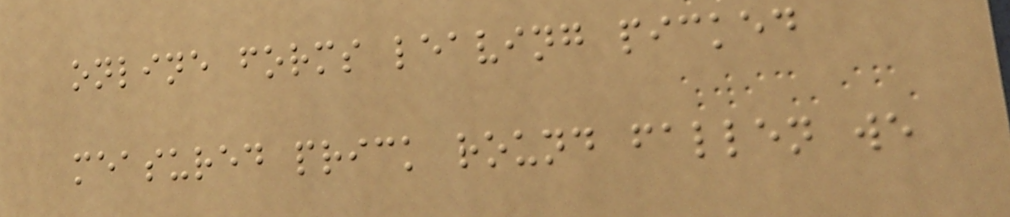online forms leaving picked
measured prick round fallen we
